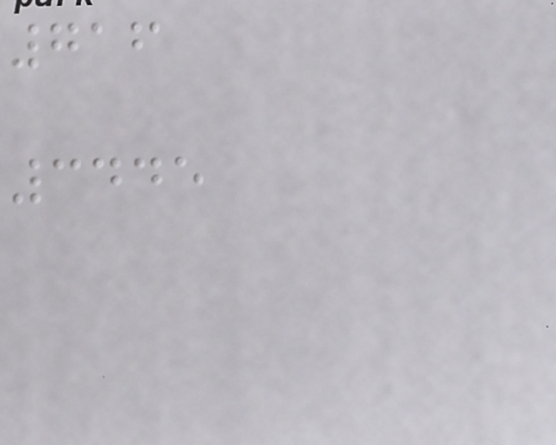716
3445
